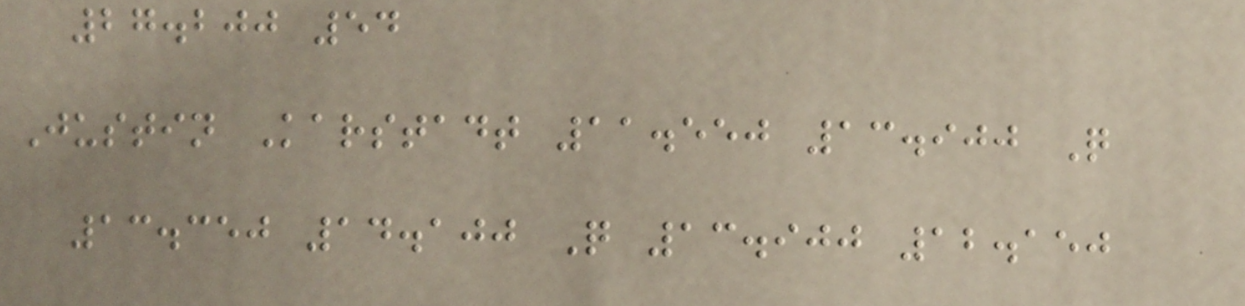27.200 54
Justin Karstadt 11.550 13.900 Q
13.350 14.100 Q 13.900 12.150
